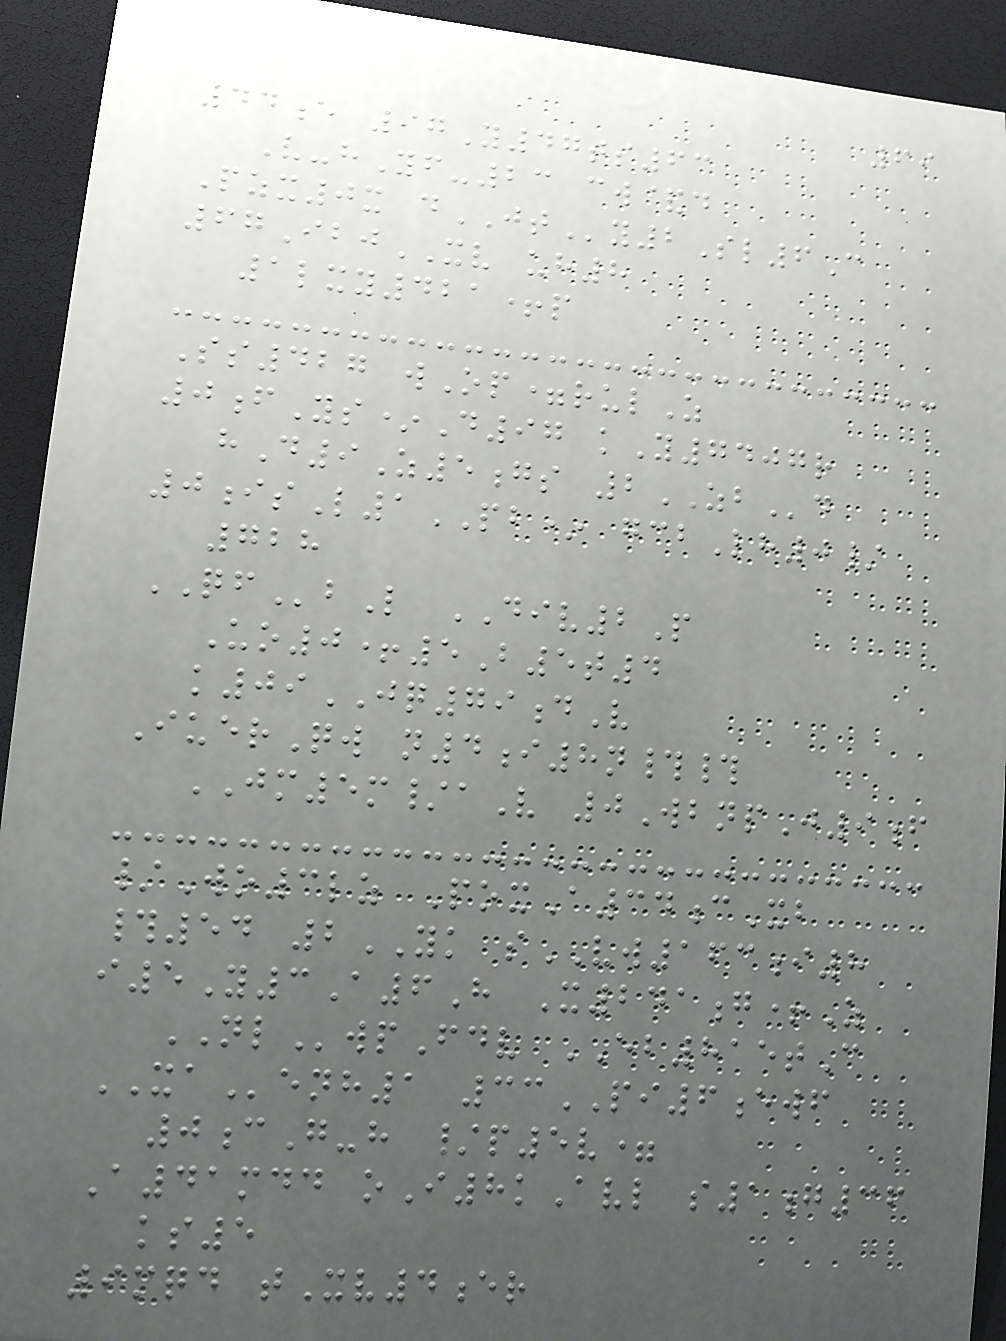69
44e 97Y47ts63
V-hYf-23 cw&d
Pzx0x dJTy2Sl6C
67IbjXV uh8
1lxy421+p
Ss427 wOp=rulZ
0fYs*D97 kY7407r
hD9Z5gs 2ZBd
0isL1PB* gcbLh0/
728
QFbL DIV2P
Uo0+5B5t4
k09JQ79dV
IuerQw n4i8n##
JM5m/aV 0WbnpJ9f
/Wo3lz PoxA34cXb
#54 2YK sVW163i8
i5Y3A6H X241g+Z
NLwpFdv EB815tC
XAenh1 33PI6ewf
0cG-h /p5v=
A41mdd oI8kAvl s1g36
ks5
9mqd tXv4er
